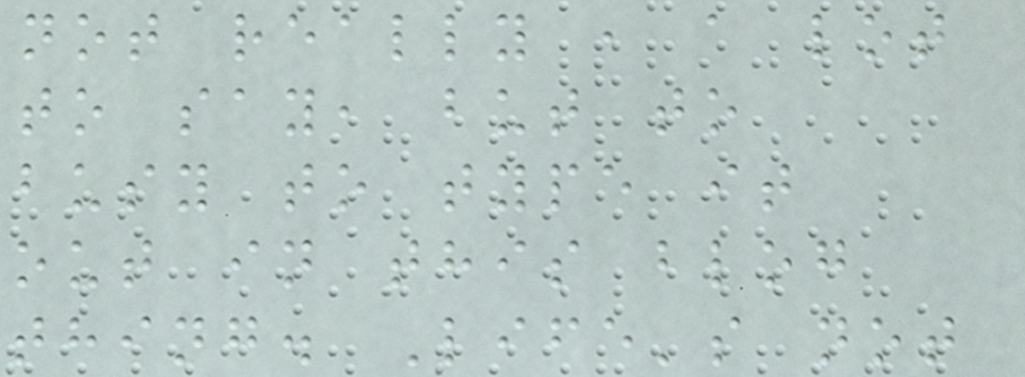not really , a lot
to say, but to
busy to type it
out in this blog
thing. Life's not
